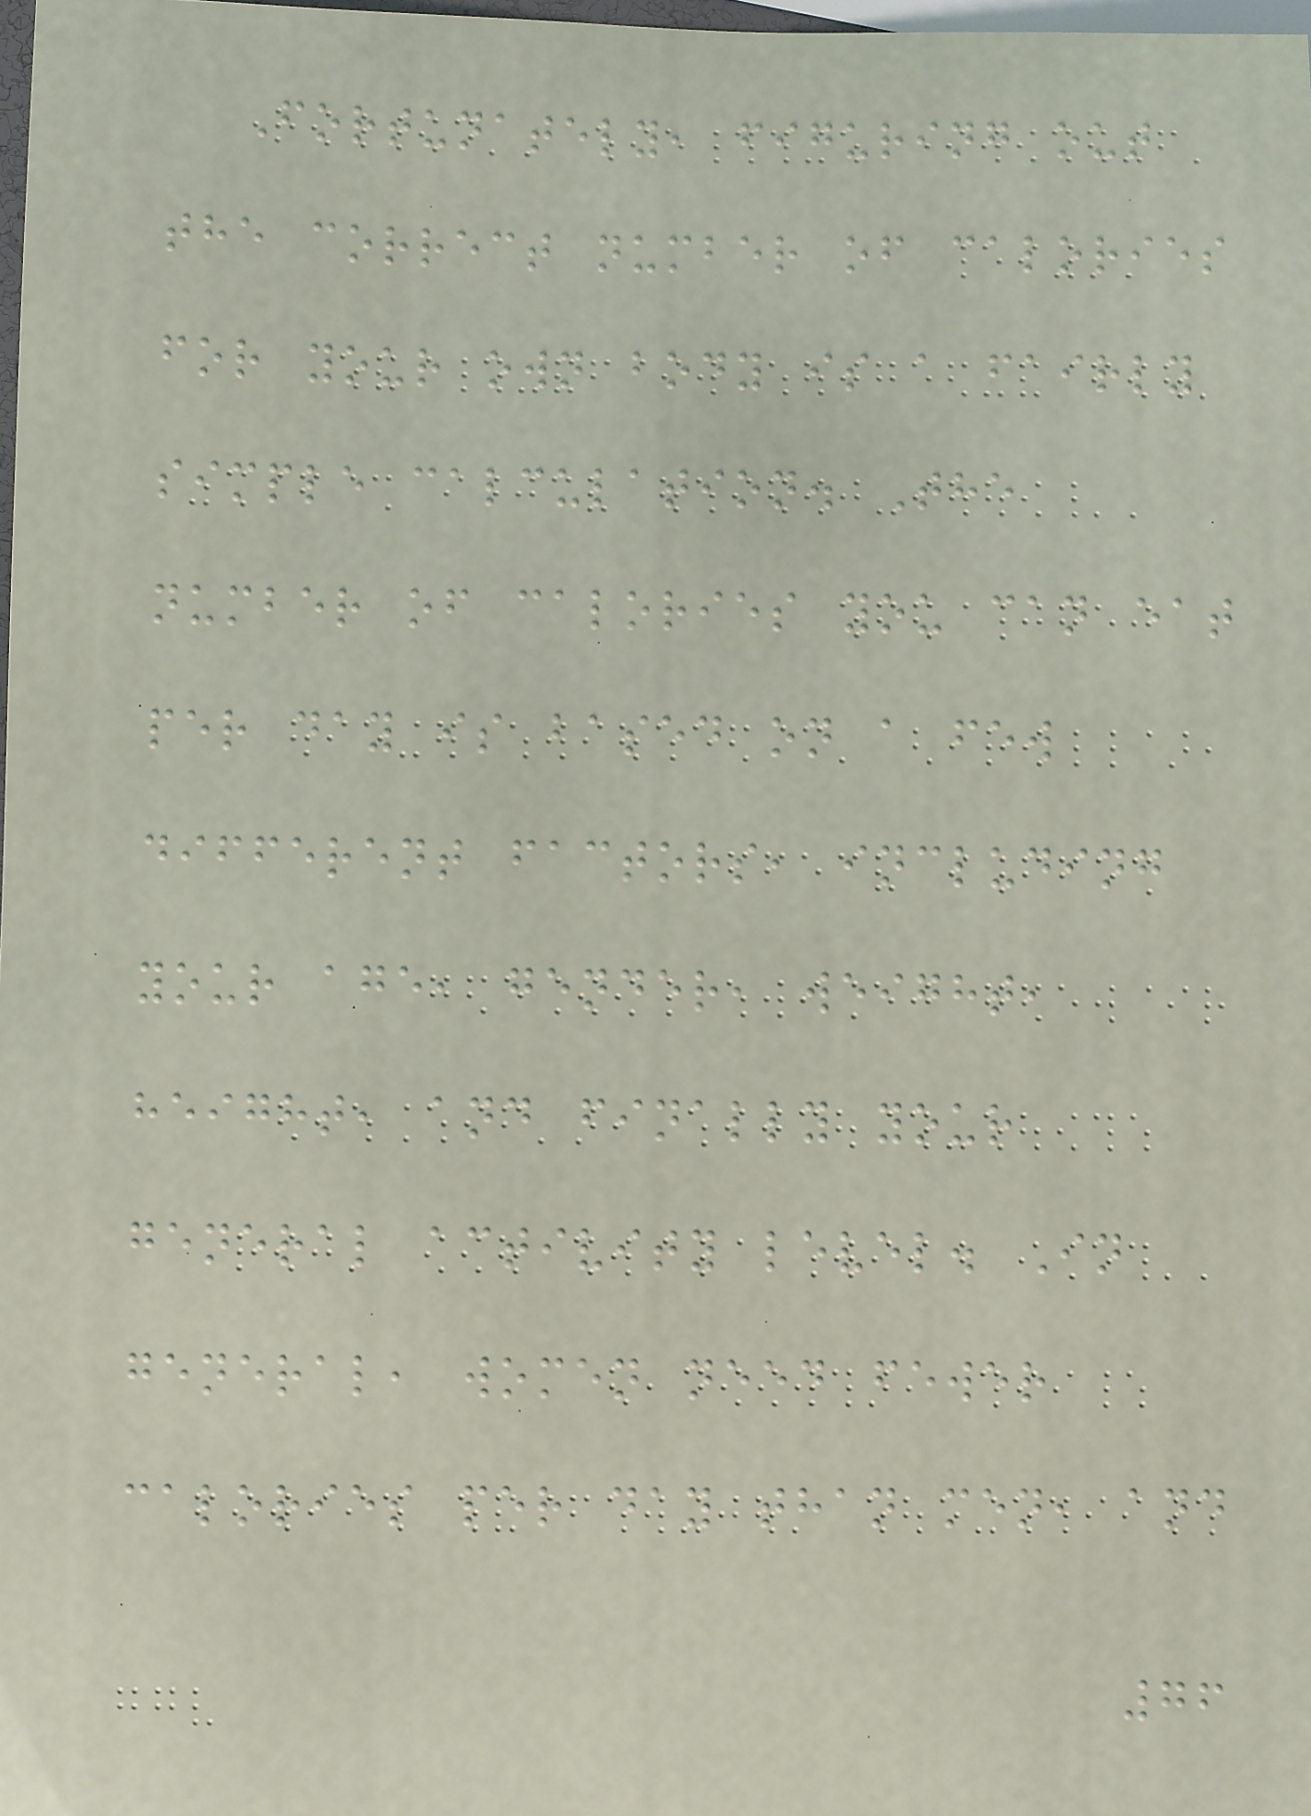Fortunately, figuring out
the correct number of calories
for your own body is a fairly
simple calculation. The
number of calories you can eat
per day is based on a few
different factors, including
your age, gender, weight,
height, and finally your
general activity level. In
general, women need fewer
calories per day than men, and
76
